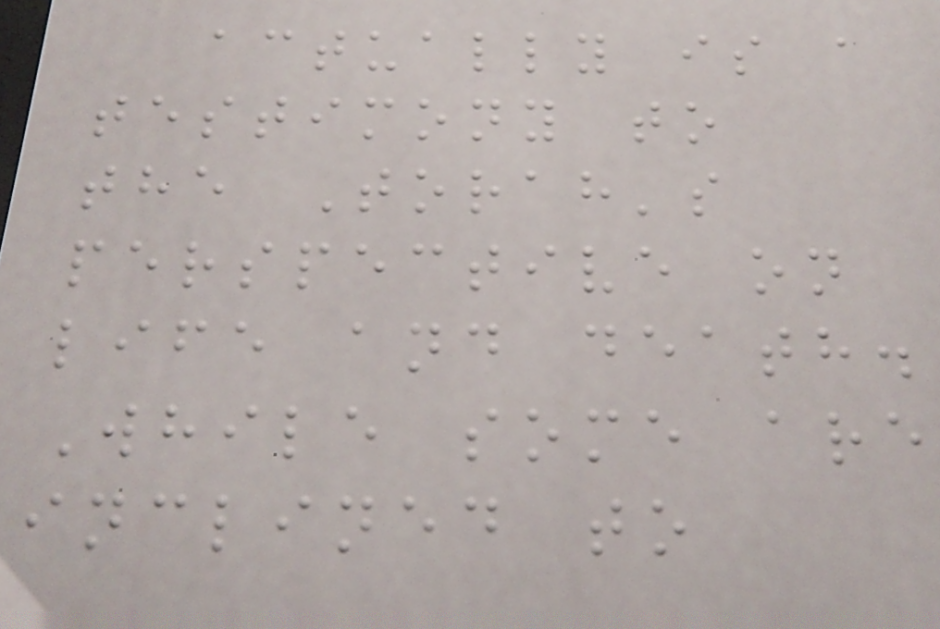actually is a
testimony to
the Torah's
perspective on
life and death.
While some are
inclined to
